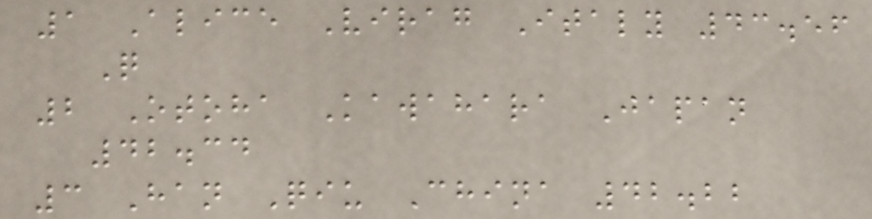1 Alice Virag Italy 43.56
Q
2 Otoha Kawahara Japan
42.34
3 Han Qiu China 42.22
